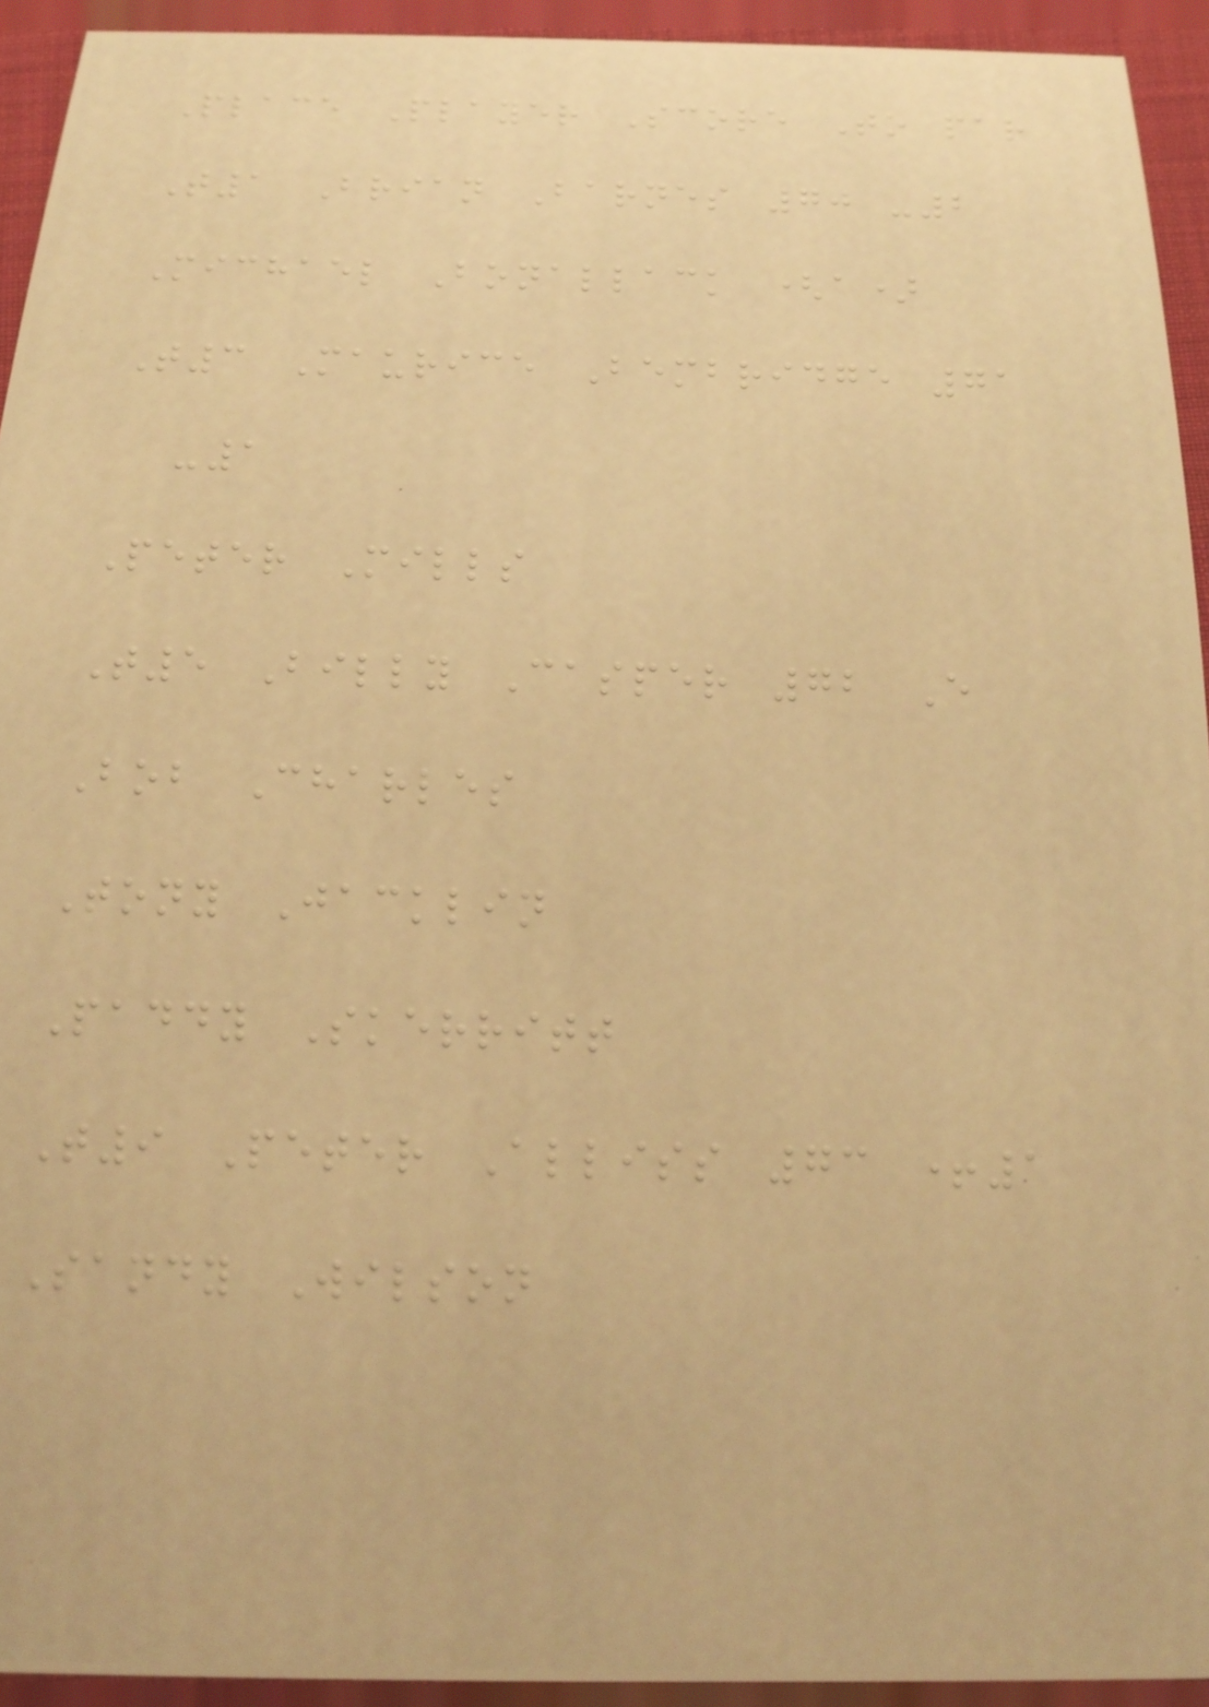Place Player Score To par
T1 Brian Barnes 70 -2
Michael Bonallack (a)
T3 Maurice Bembridge 71
-1
Peter Mills
T5 Billy Casper 72 E
Bob Charles
Tony Jacklin
Paddy Skerritt
T9 Peter Alliss 73 +1
Sandy Wilson
